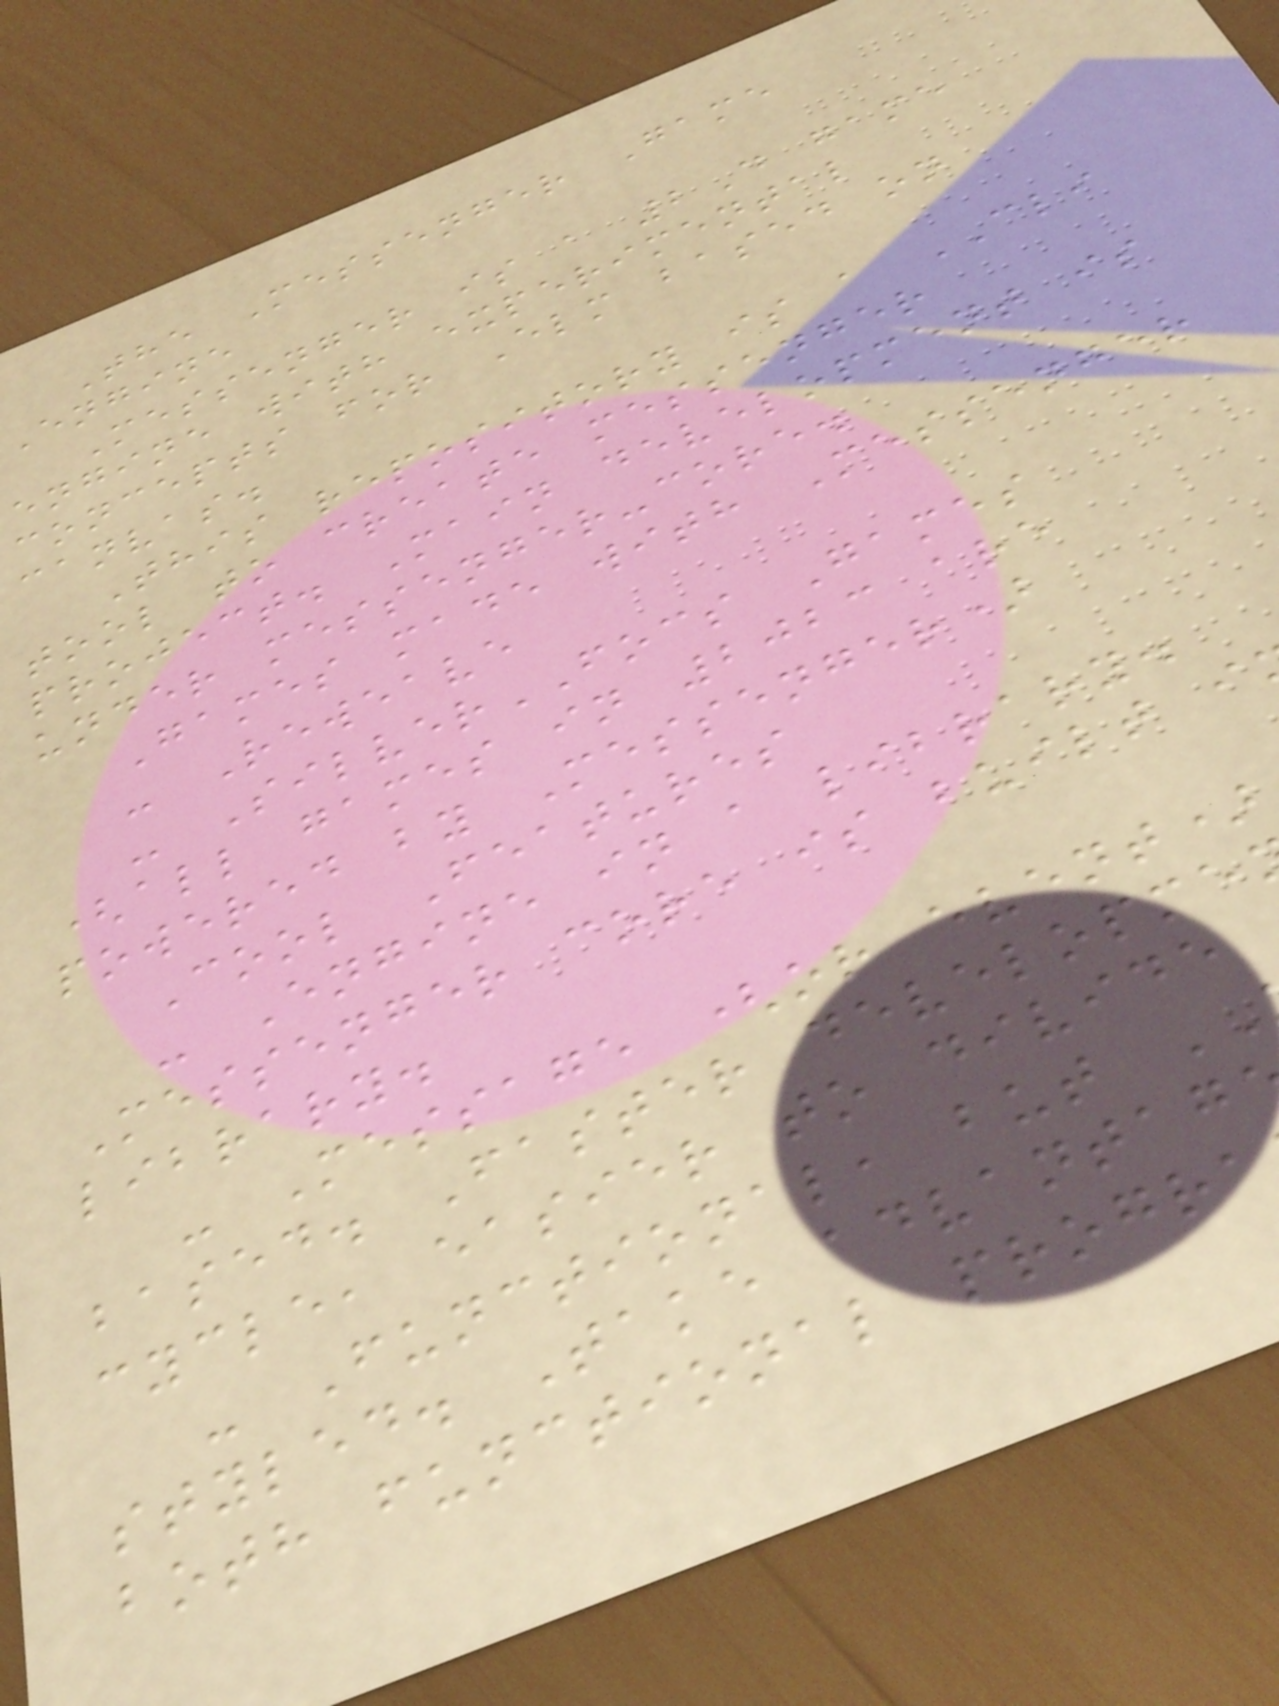The Messenger Game
Engine
Messenger is a 2D game
engine with experimental
concepts for Elm based on
canvas.
This repository is a CLI
tool to create messenger
project. Main development is
under messenger-core.
Games made with Messenger
- Reweave
- SilverFOCS Games
(all games in 2023 are
powered by Messenger)
Cool Features
- Engine in a library.
Messenger core is built i
library.
- Message (or event)
based. Faster developme
cycle, easier to divide
- Functional, but
styled. Take advantag
both functional progra
